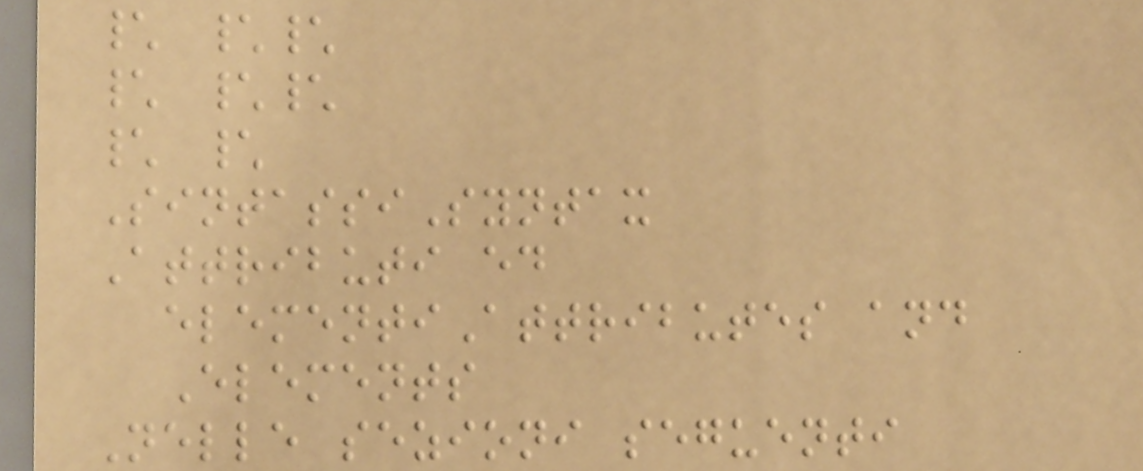\ \\
\ \\
\ \
SintassiSyntax
Attributi ed
elementiAttributes and
Elements
Nelle sezioni seguenti
